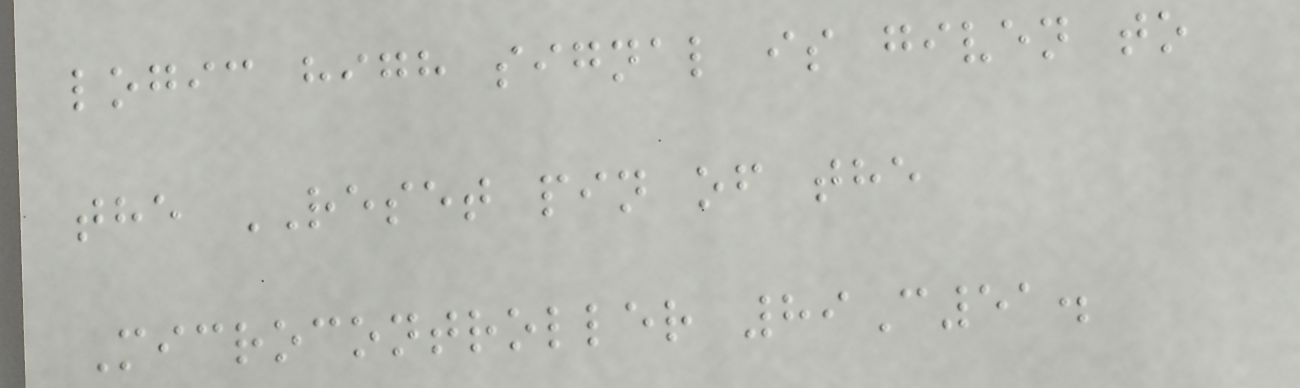logic high signal is given to
the RESET pin of the
Microcontroller 89C51.
